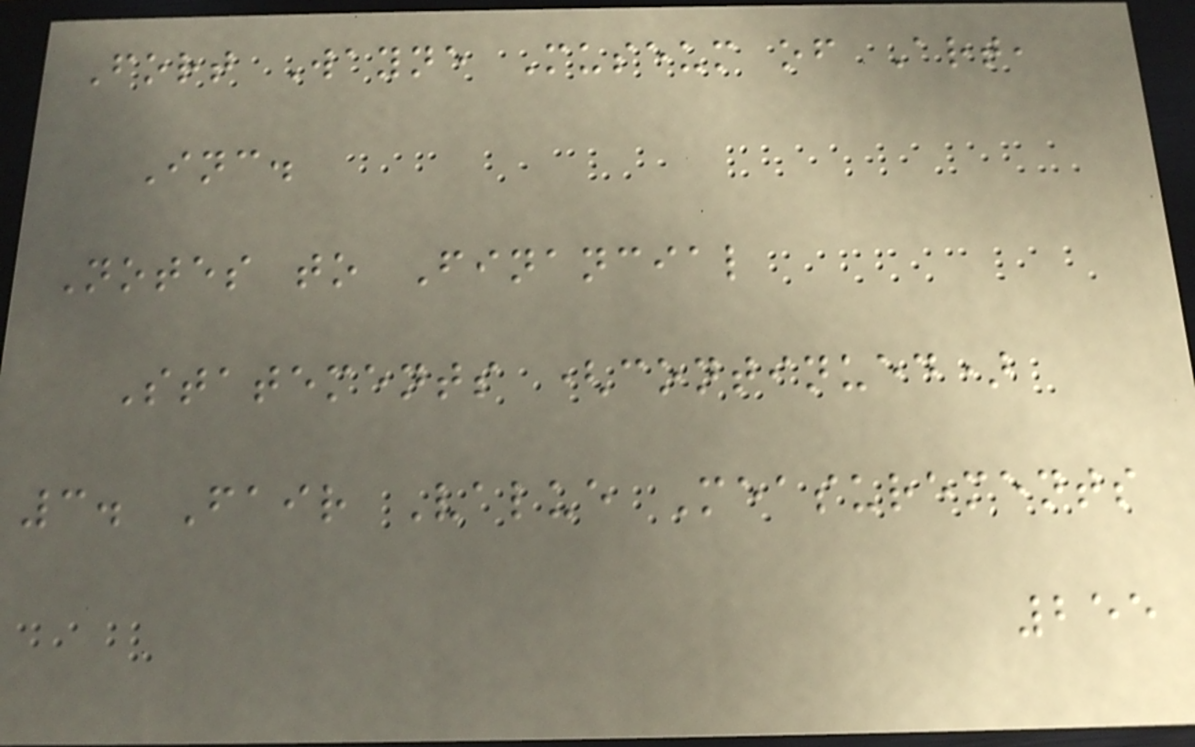Fort Wayne Museum of Art,
Inc.
Notes to Financial
Statements (continued)
3. Fair Value Measurements
255
